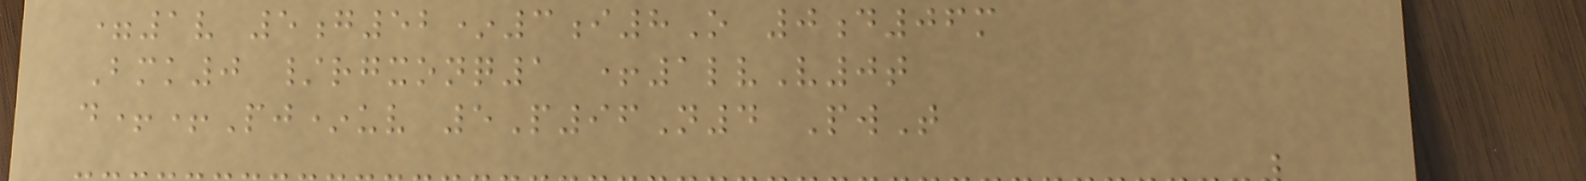=1v 5g52*3i8O 0d06m
Bmk0 /rgxonq1 +1lvV0t
d++Pj*uv 5P96N4 PwT
